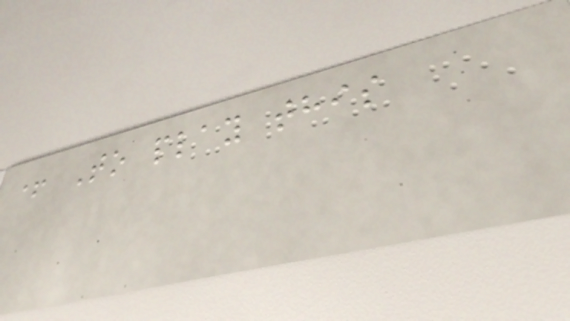+ To play this
